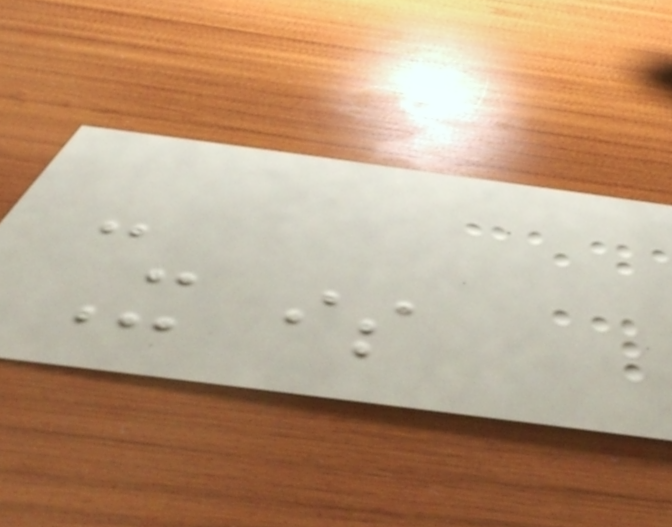-
It is
